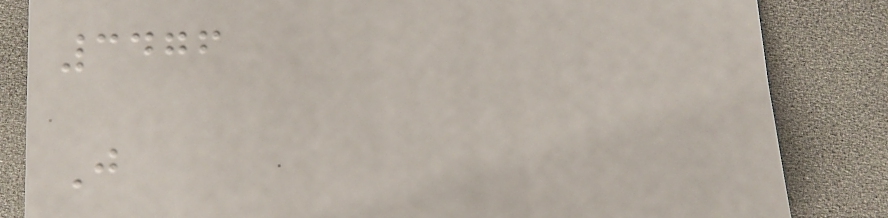3476
J
